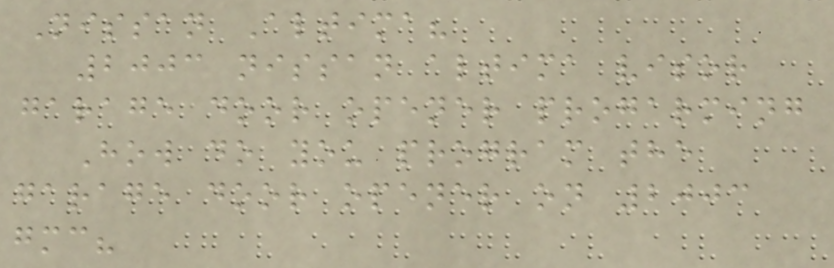Nissan Altima?
2003 nissan altima visor
garage door opener progarming
How do you program the
garage door opener on 2003
gmc?
